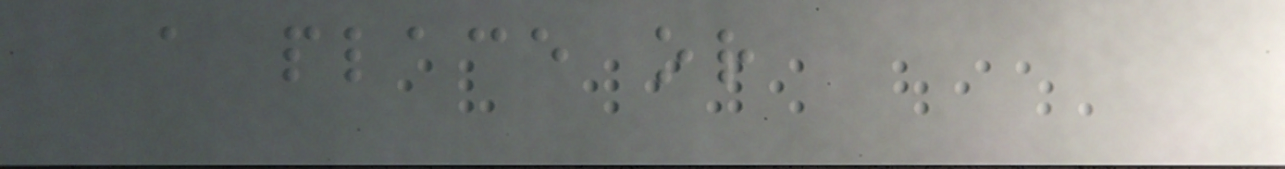a place or
